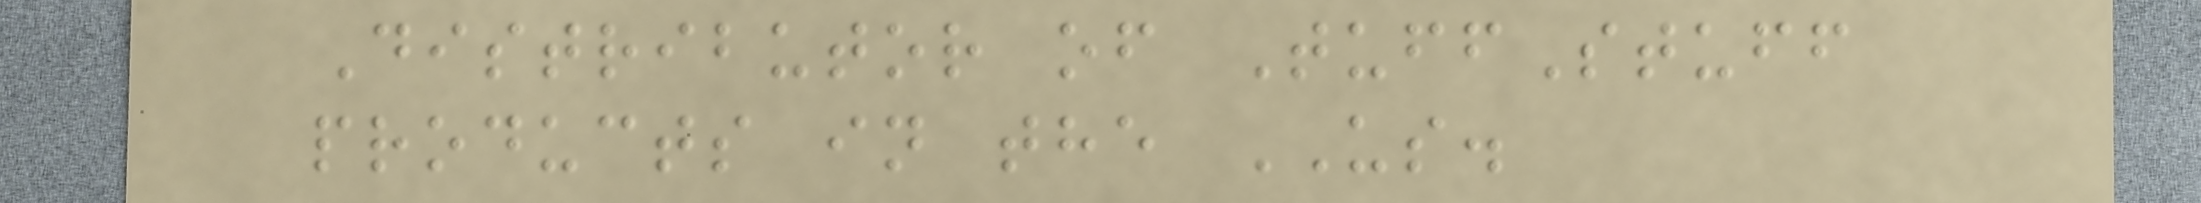Distributor of TuffStuff
products in the US.
